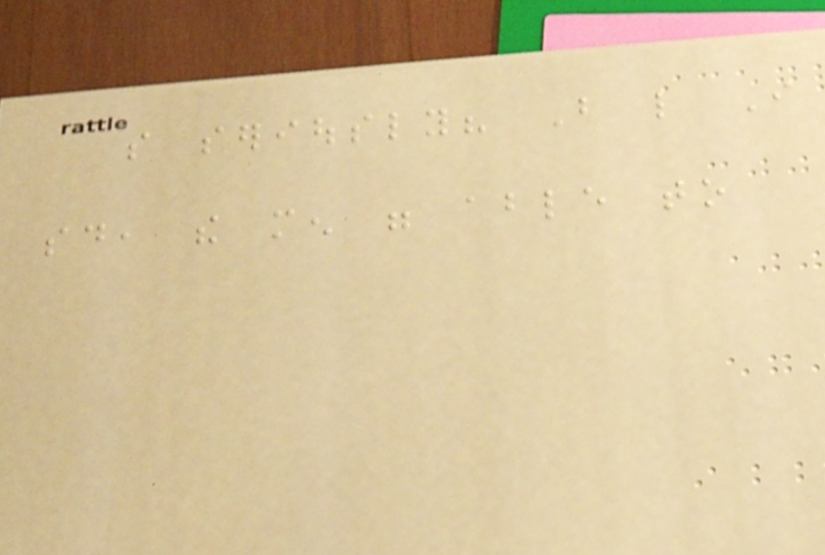so seriously? But like I
said, the men were able to
